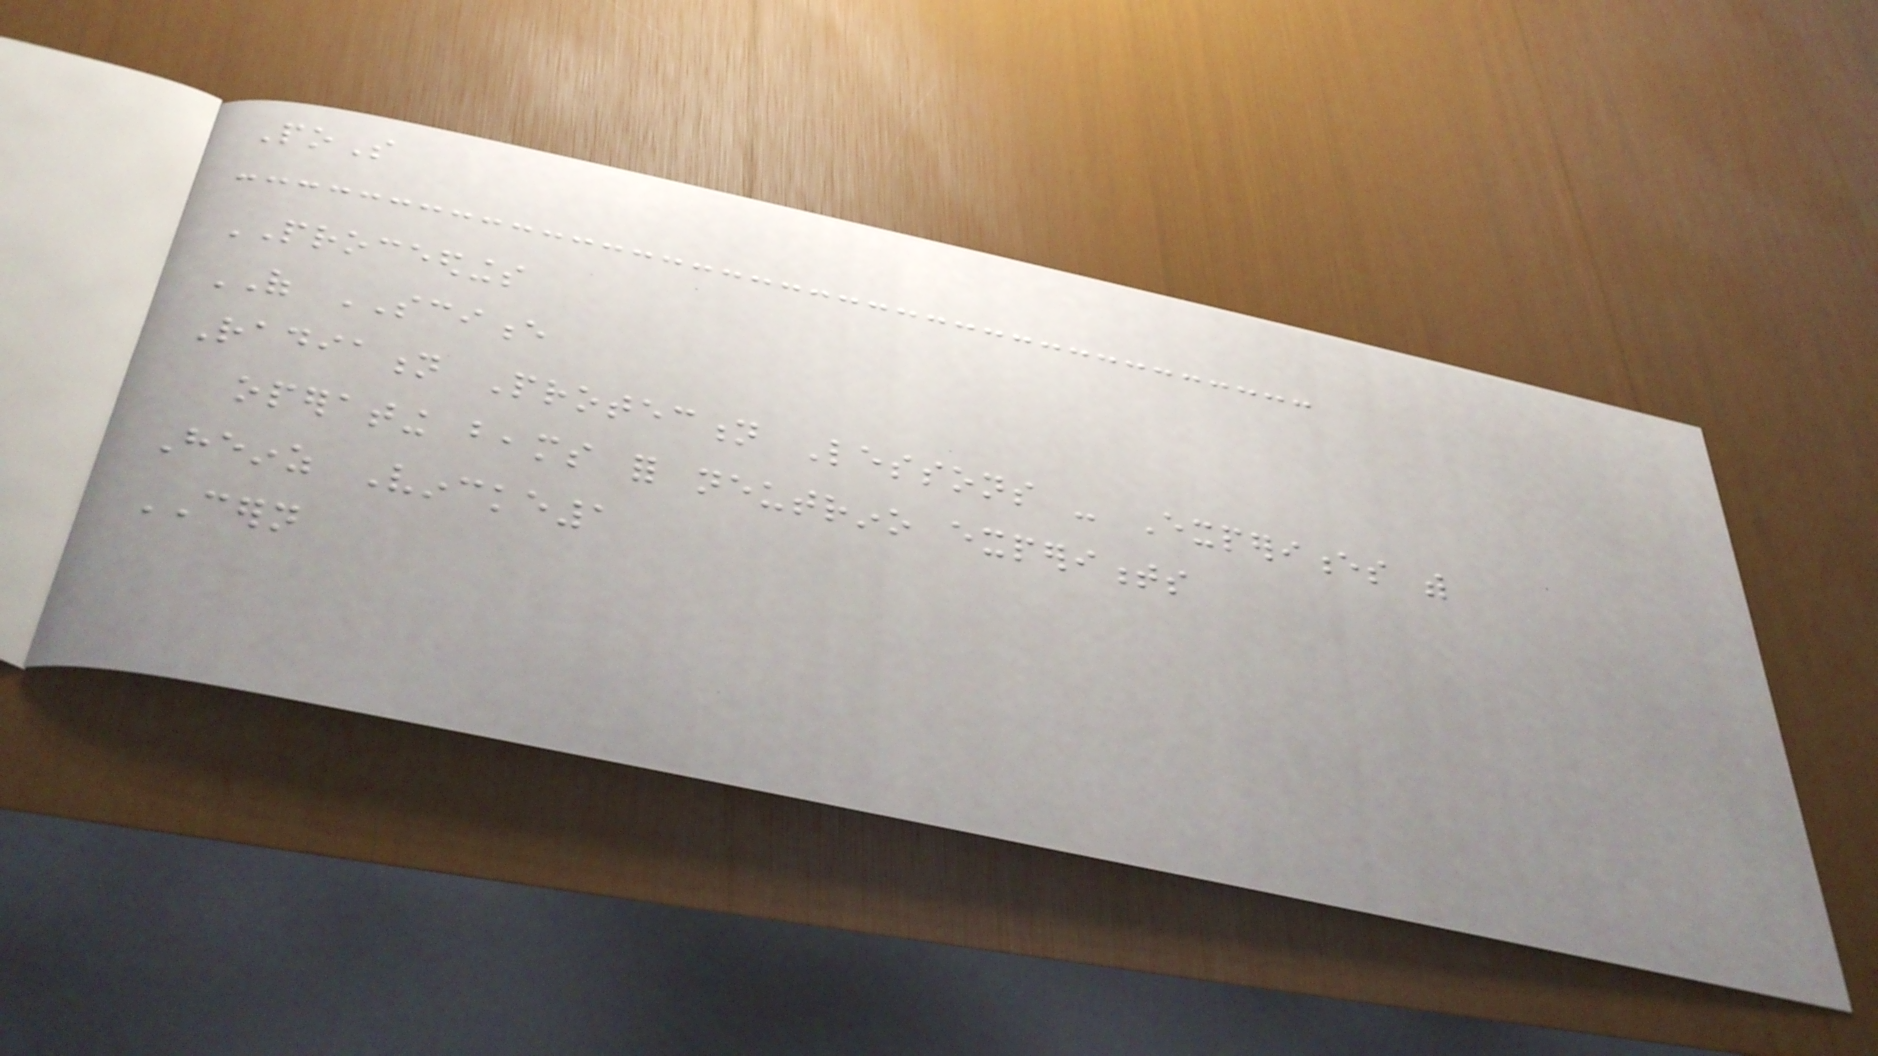PoS
PROCEEDINGS
OF SCIENCE
Radiation Protection Lessons - Experiences with
operating beams for neutrino experiments
Heinz Vincke1
CERN
